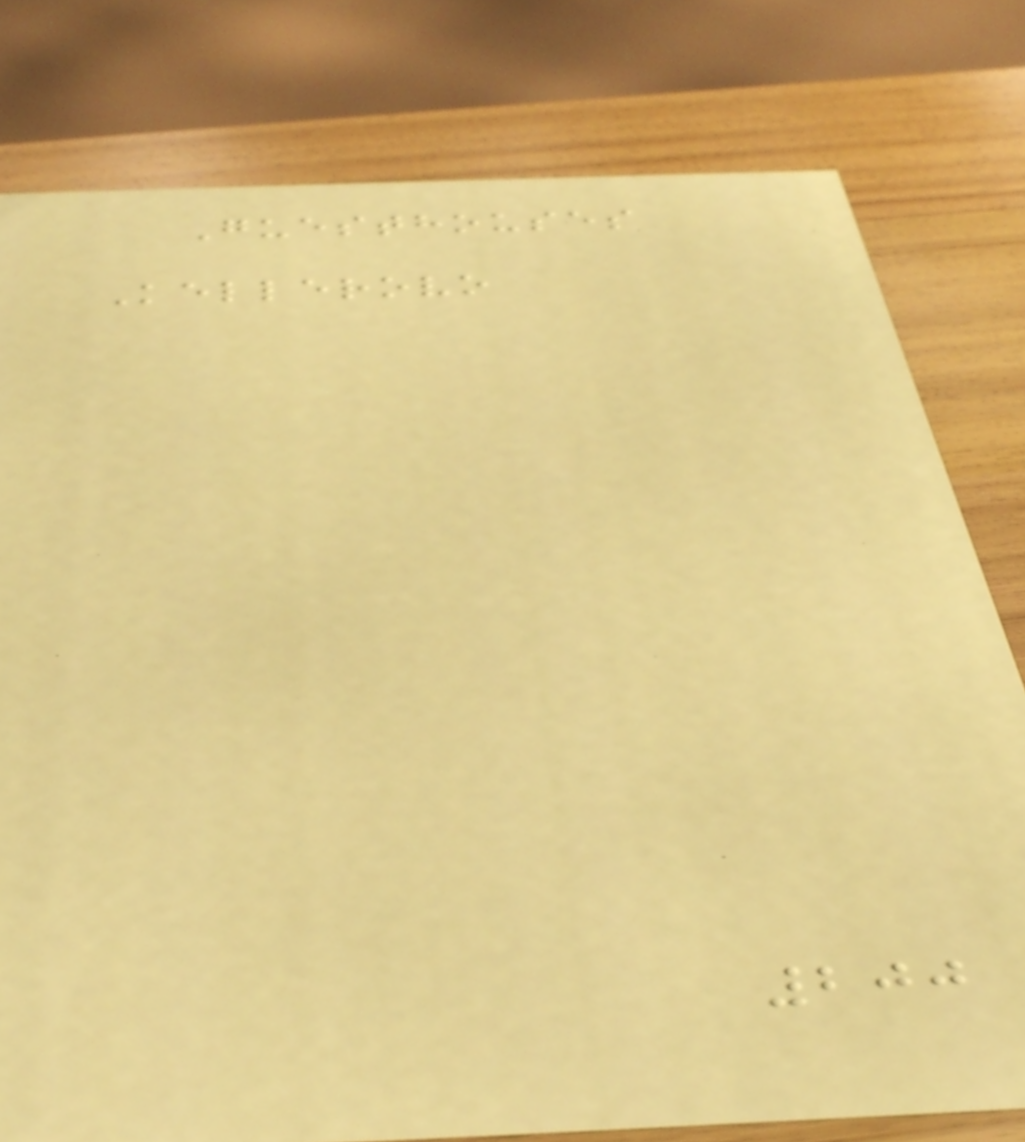Guesthouses
Kellerovo
200
